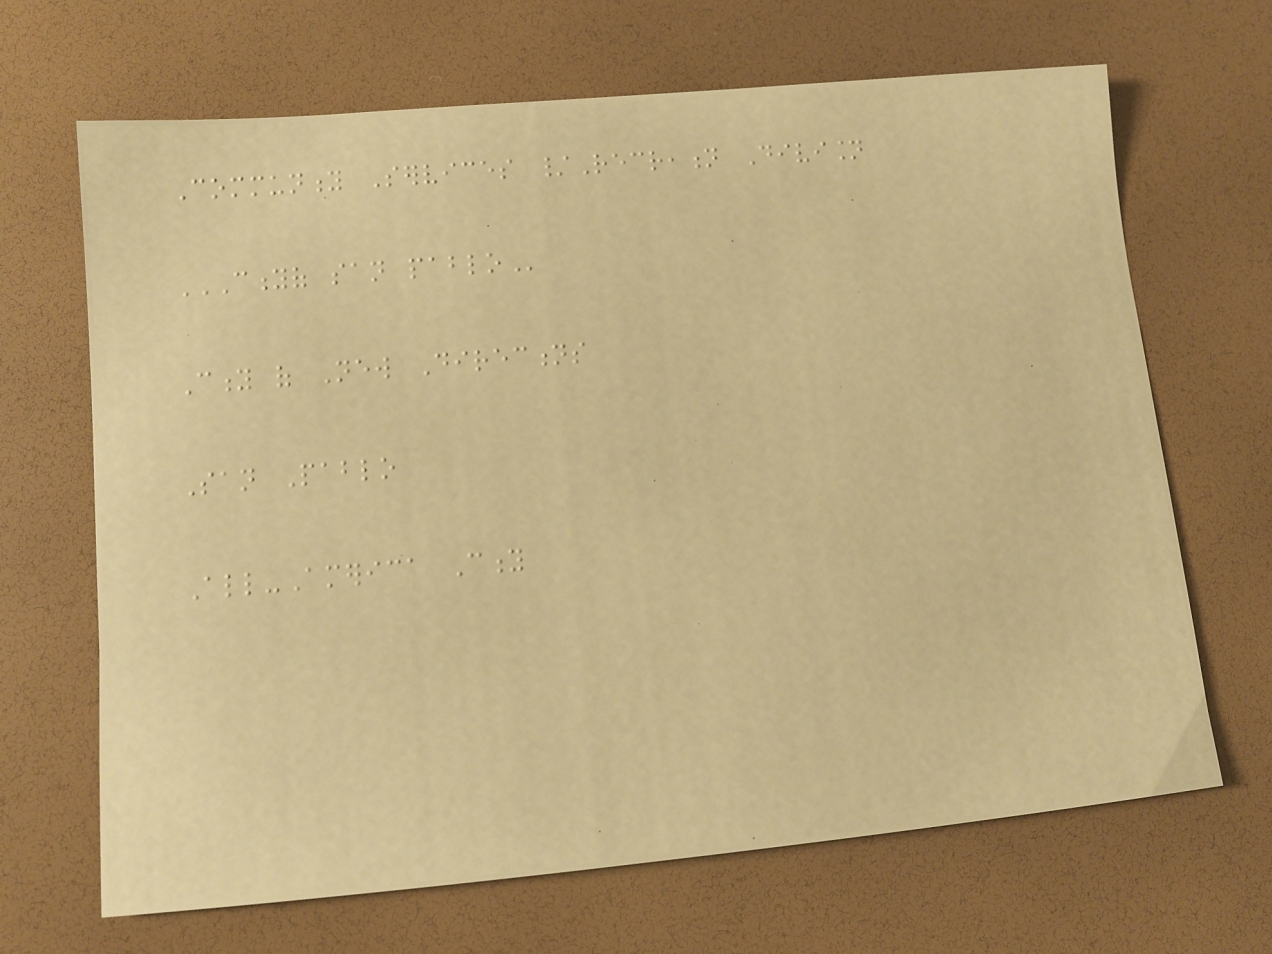Community Services /Recreation Division
CITYOF SAN PABLO
City of New Directions
San Pablo
All-America City
